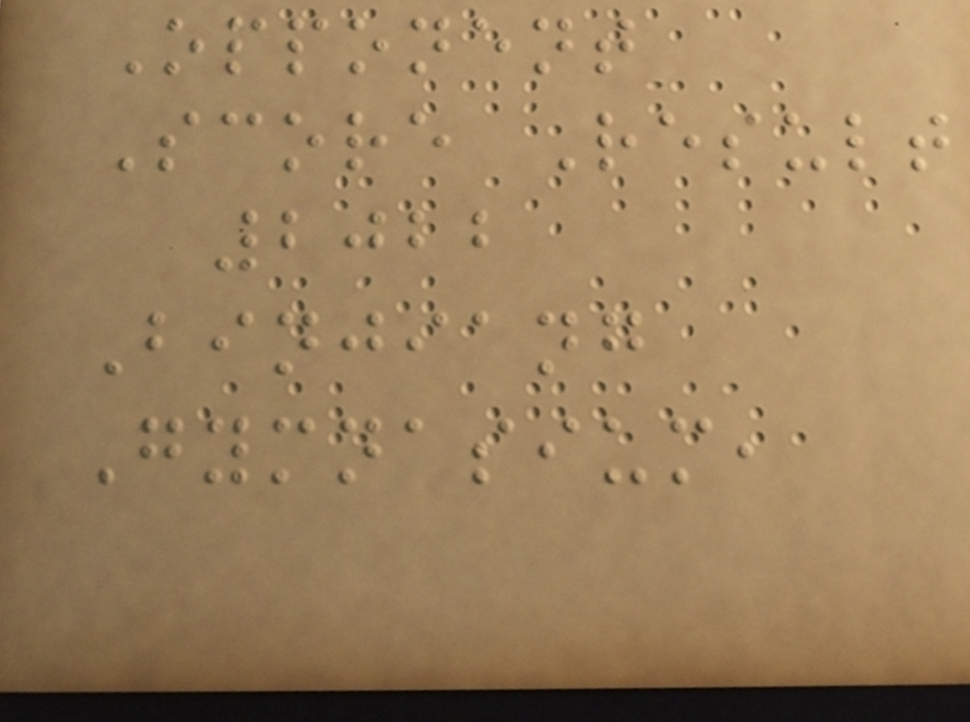Opponent
Score Result
2022
Binjiang
Gymnasium,
